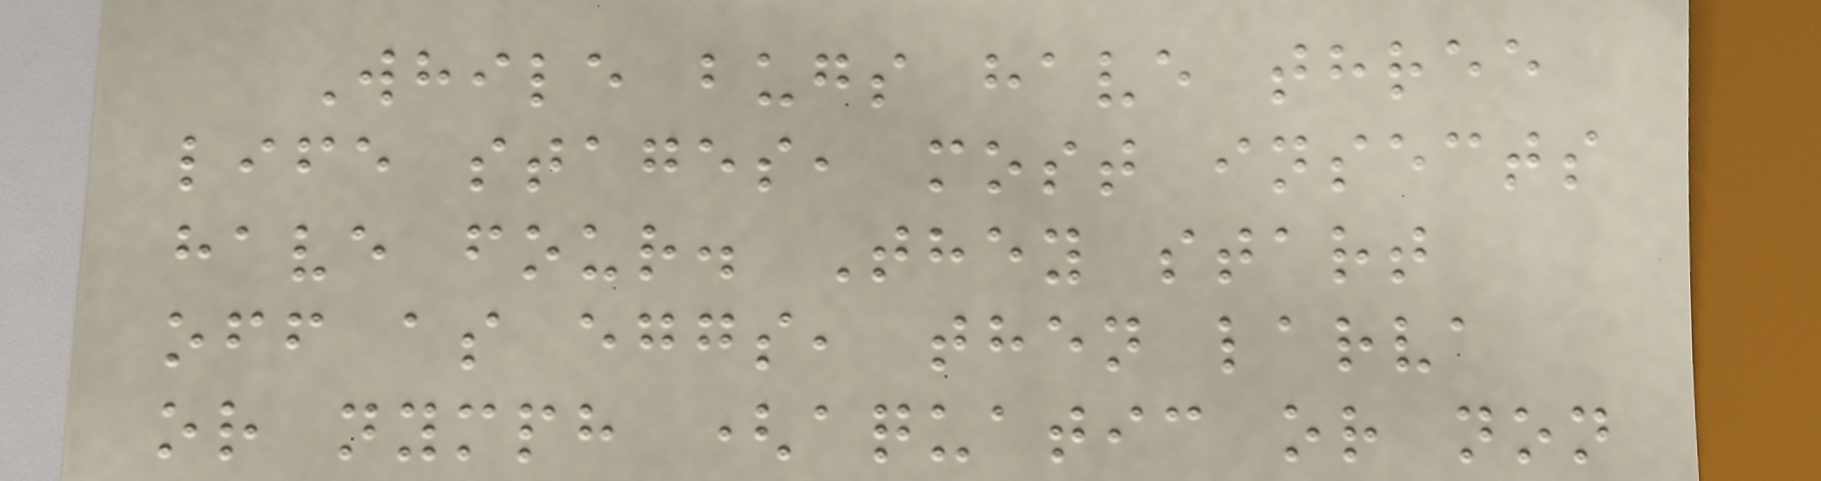While bugs have three
life stages, most insects
have four. They start
off as eggs, then larva
or nymph (aquatic or non
